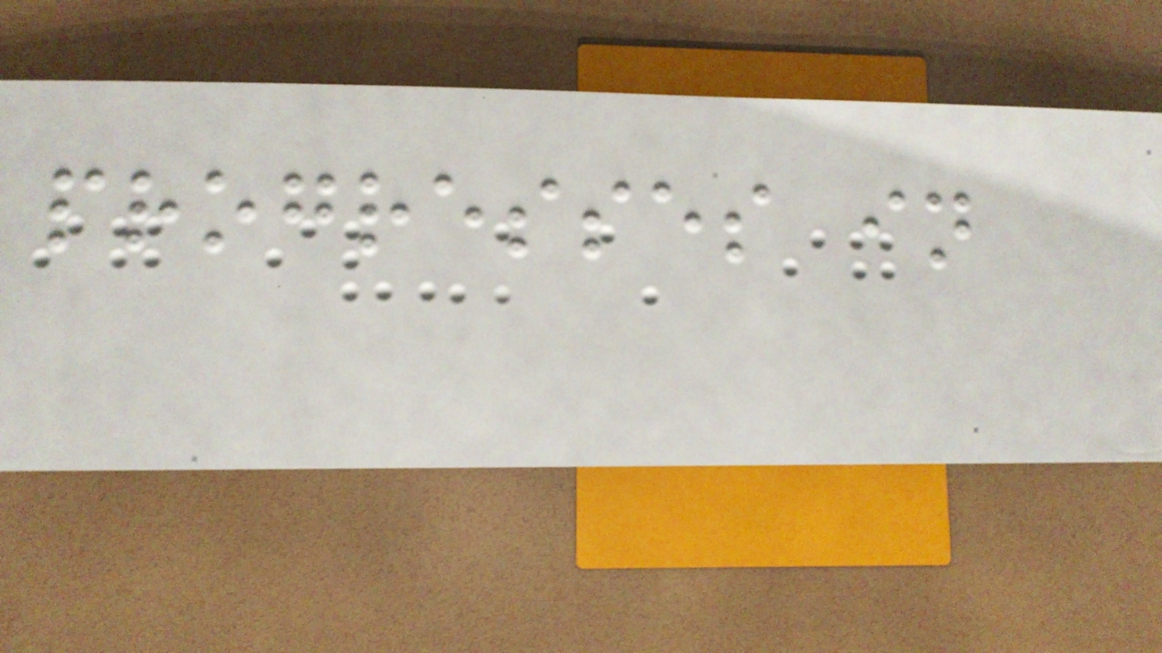progresses in
